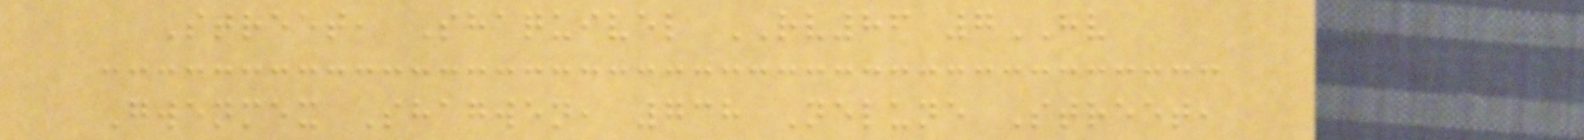Street, Shaquivel RV86 7HV
Gwenmex Shagwen, 738 Nelune Street,
